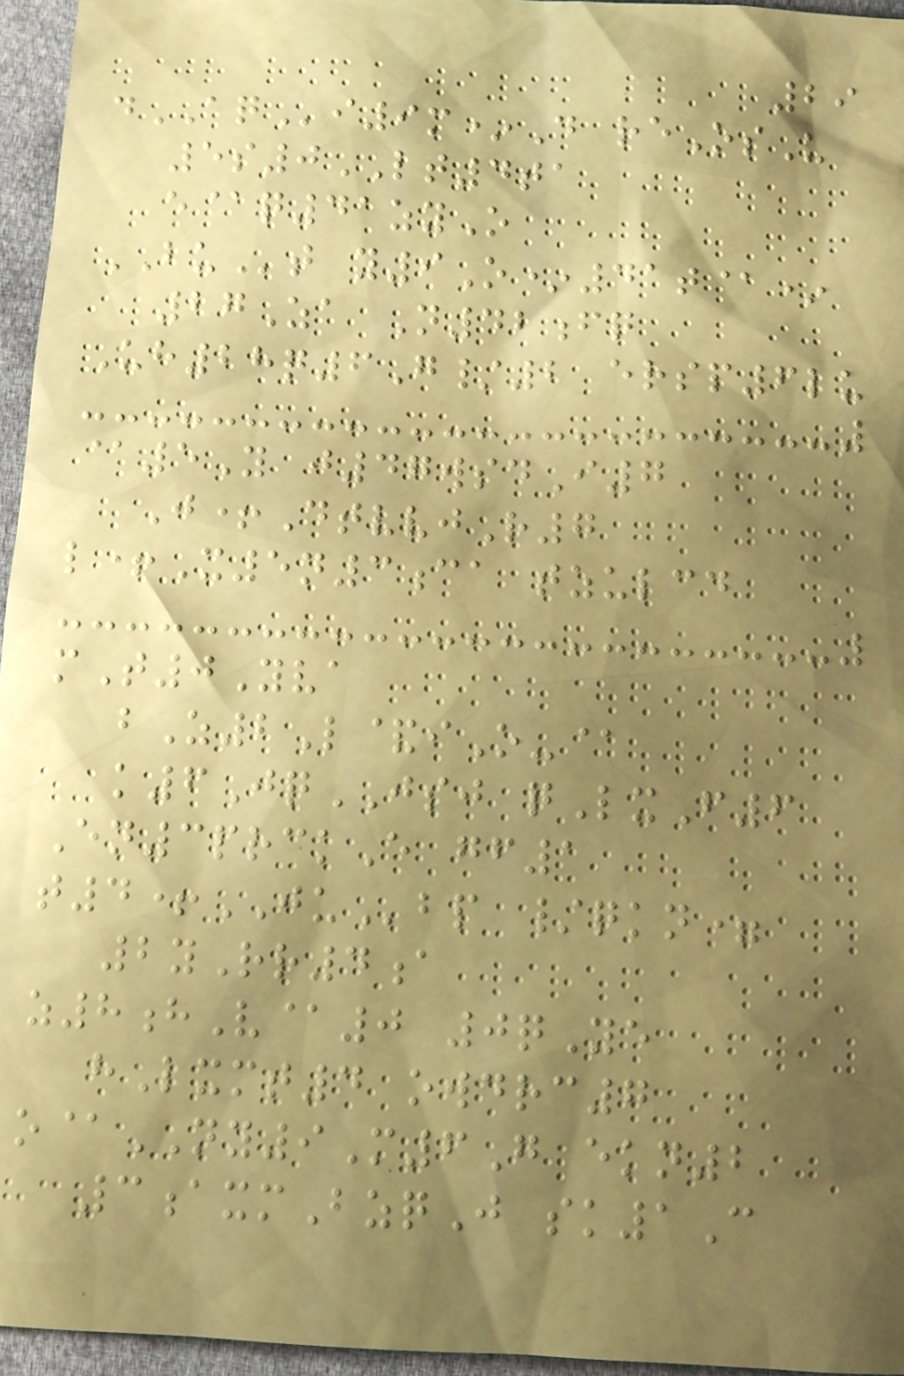29
dAQi9m*D reOsU
5s0LT4ta
e@q41zyO
BUt y9O*41t@*
27Za N42fq
Uh28q6G/2 ersp6lu
@5Y j47wsdI7
J+DtvvjR7
l+X5n3ca tzulcd
mT0Yva
bZ2L&iO-@
k6JqJSJ qLxF6
En3prckE gf1
t4+JUbp /qkn=
2yRr4a
z8hV@0 0qYe
hLxmt4 owdrc7
o@NY9M6G ekn2
3axmBzqJ sk1C
